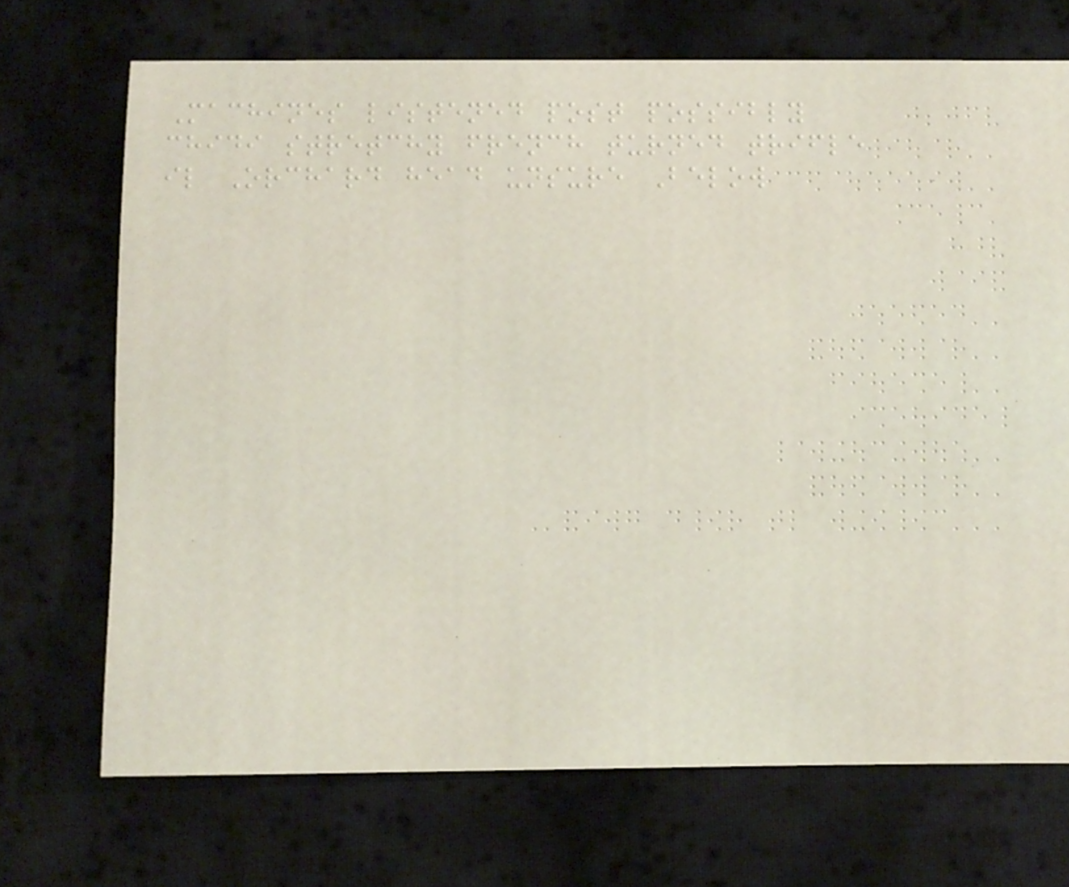Machines listened post possibly
chidi stretchy french turned trifle
il Orchard head unsure Below
